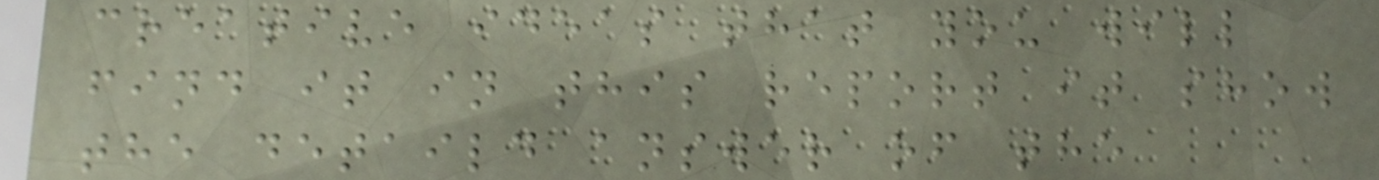creative ideas that you will
find it in this report it show
the detaild answer of the
